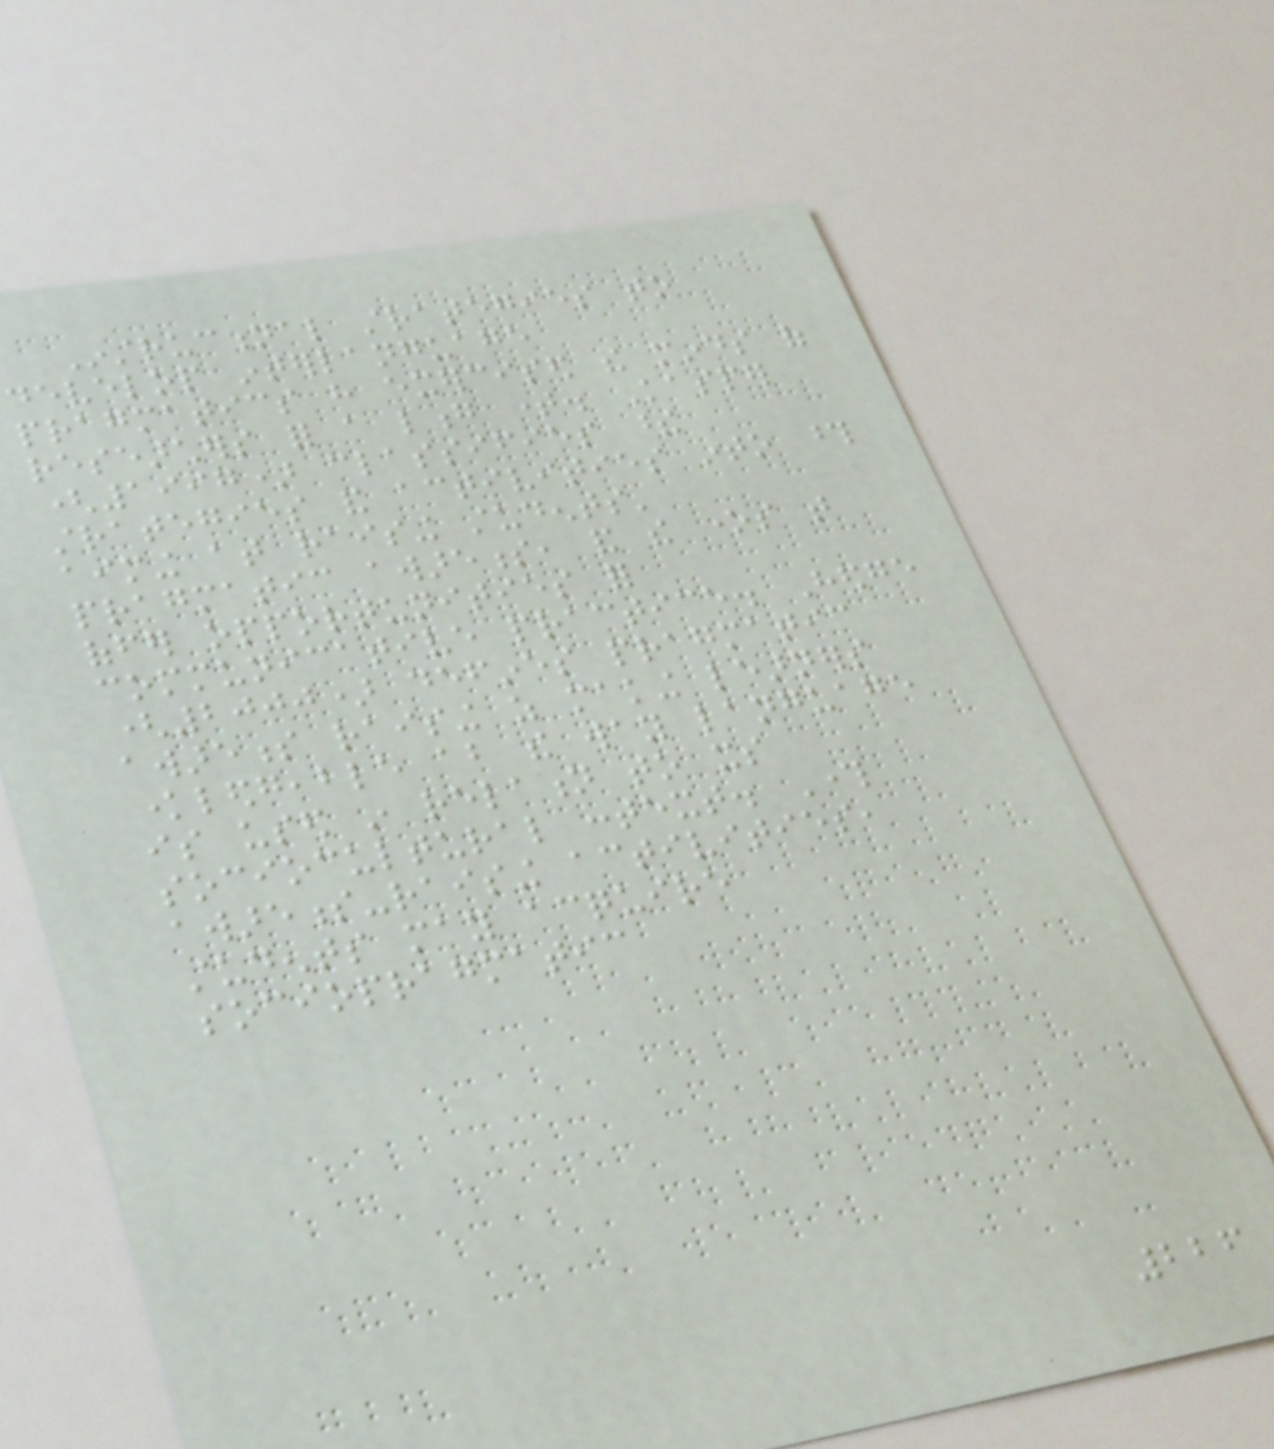Instructional strategies to
develop interlanguage
pragmatics have exercised the minds of
researchers for a long time. Kasper
(1997) classifies these
strategies and activities into those
aiming at raising students'
pragmatic awareness, and the ones that
offer opportunities for
communicative practice. Hedge
(2000) defines pragmatic
awareness raising as making learners
knowledgeable about the way language
is used in relation to its
sociocultural context. Through
awareness-raising activities,
students may acquire
sociopragmatic
226
